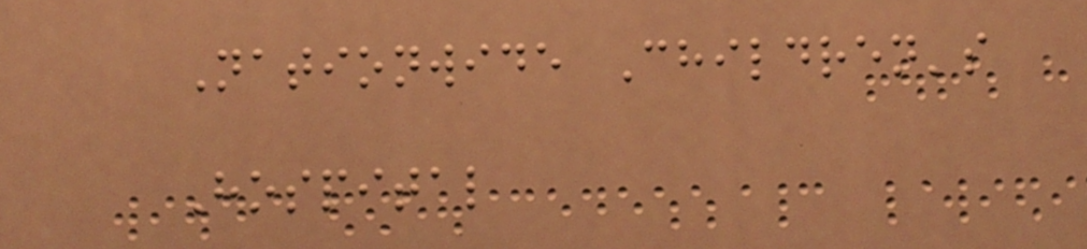Nationwide Children's
Hospital
